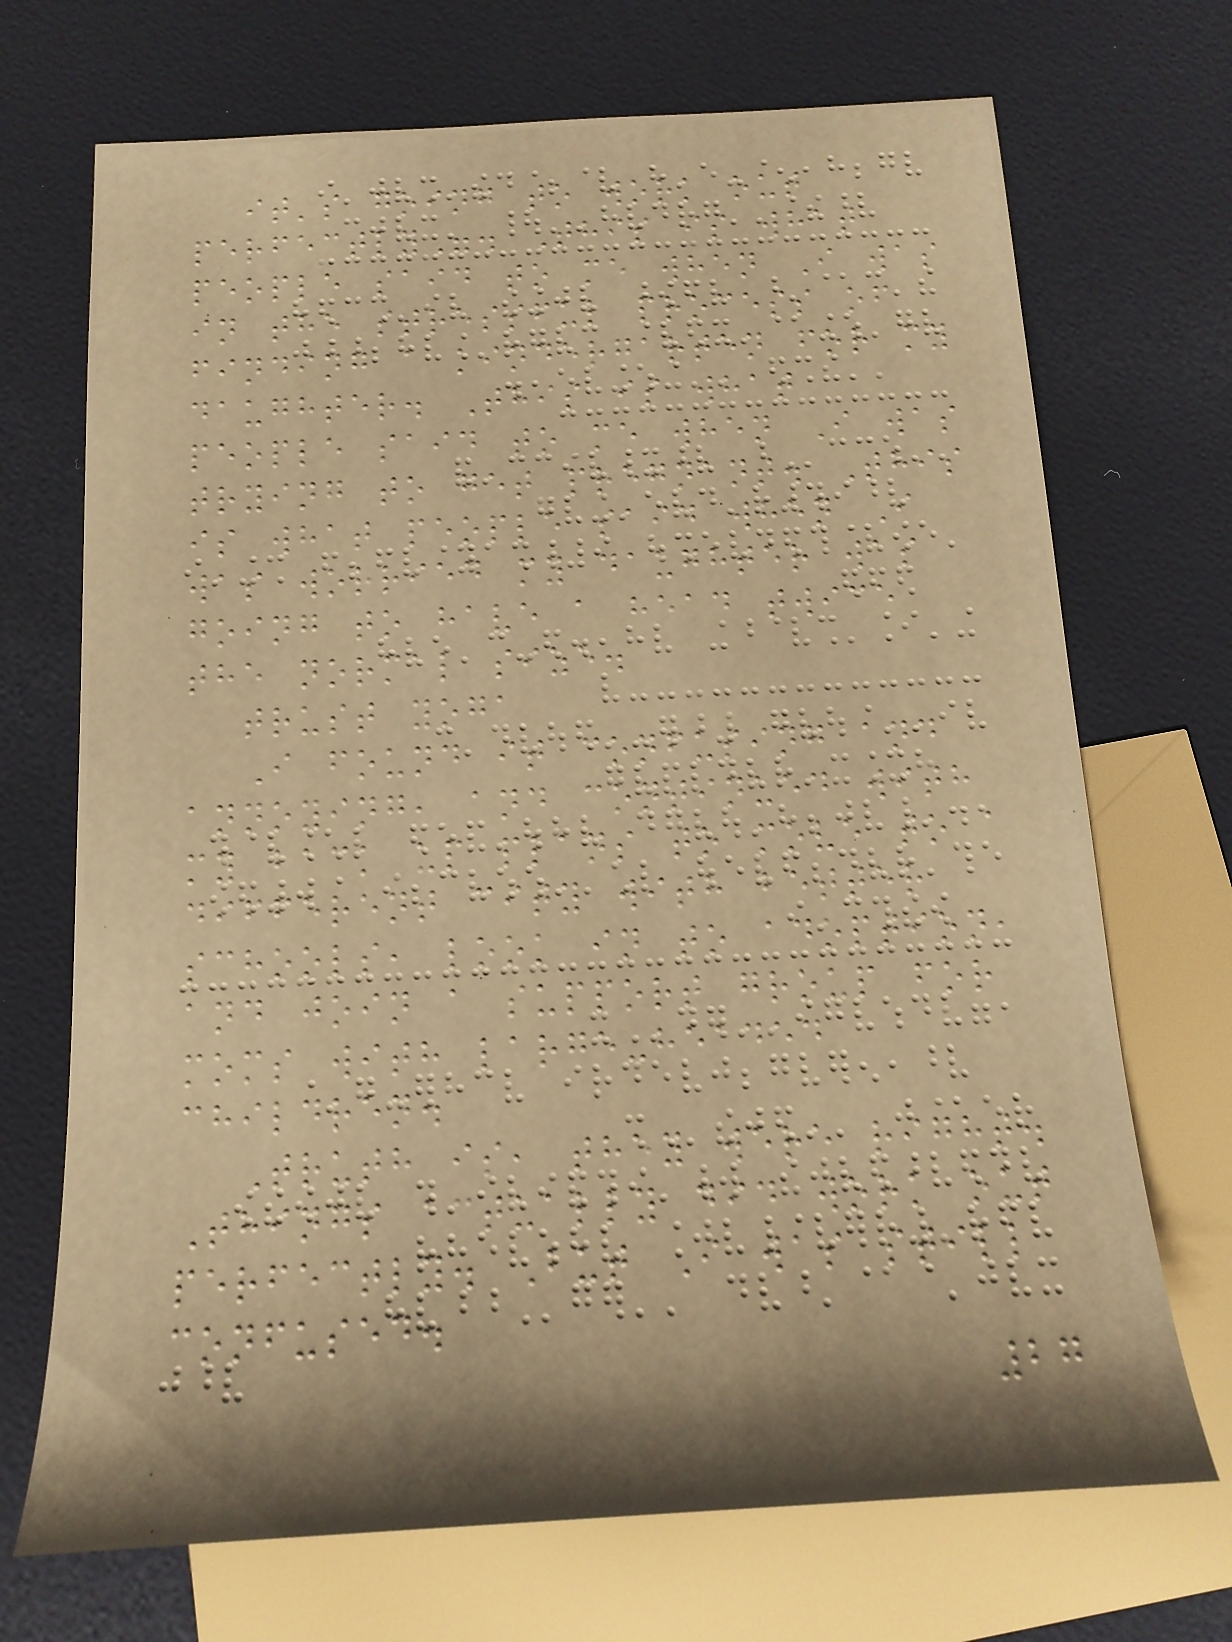it's going to work out
perfectly". This is what
people said to me when I was
in the stressful process of
finding a kindergarten for my
daughter. This is what
people said to me when I was
trying to get pregnant. This
is what people said when I
was worried my daughter was
going to have a head twice
the normal size.
trust yoga
I found it confusing and
annoying, and continued with
my back up plans to move to a
different city with better
schools, look in to adoption,
and join a support group for
moms with large-headed
children.
Truth is, they were right.
Things actually did work out
perfectly. But I was still
confused.
27
